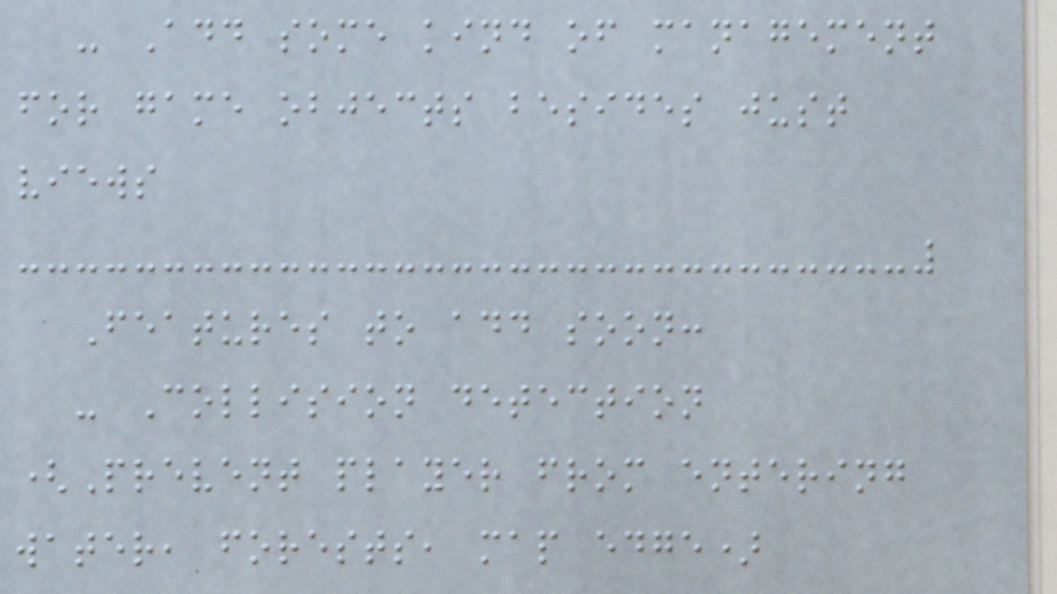- Add some kind of management
for game objects besides just
views
Features to add soon:
- Collision detection
(Prevent player from entering
water, forests, map edge)
